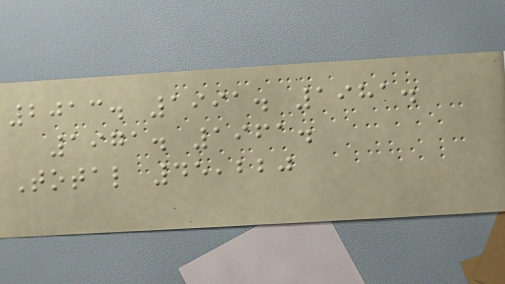2013. 1991. 1981.
1971. 1961.
Total 45,220
